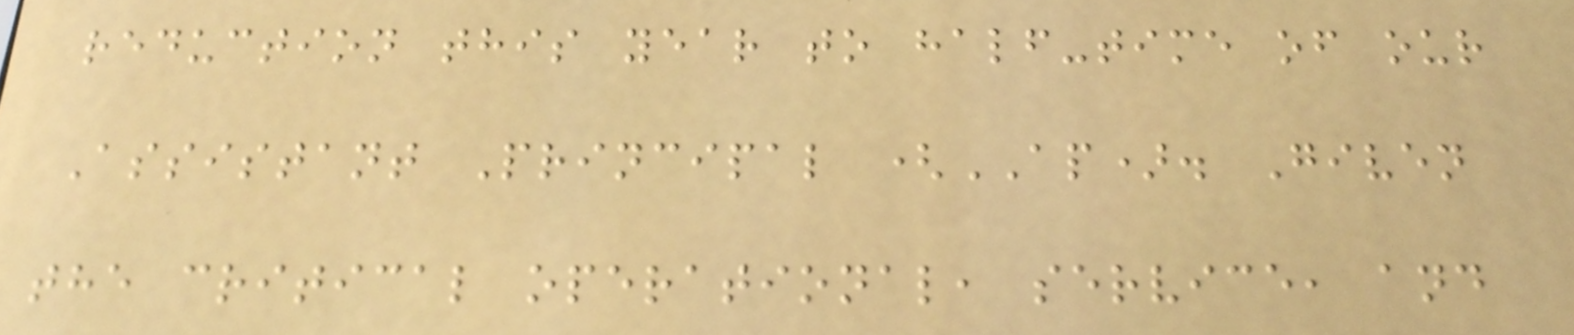reduction this year to half-time of our
Assistant Principal (AP). Given
the critical operational, service, and
